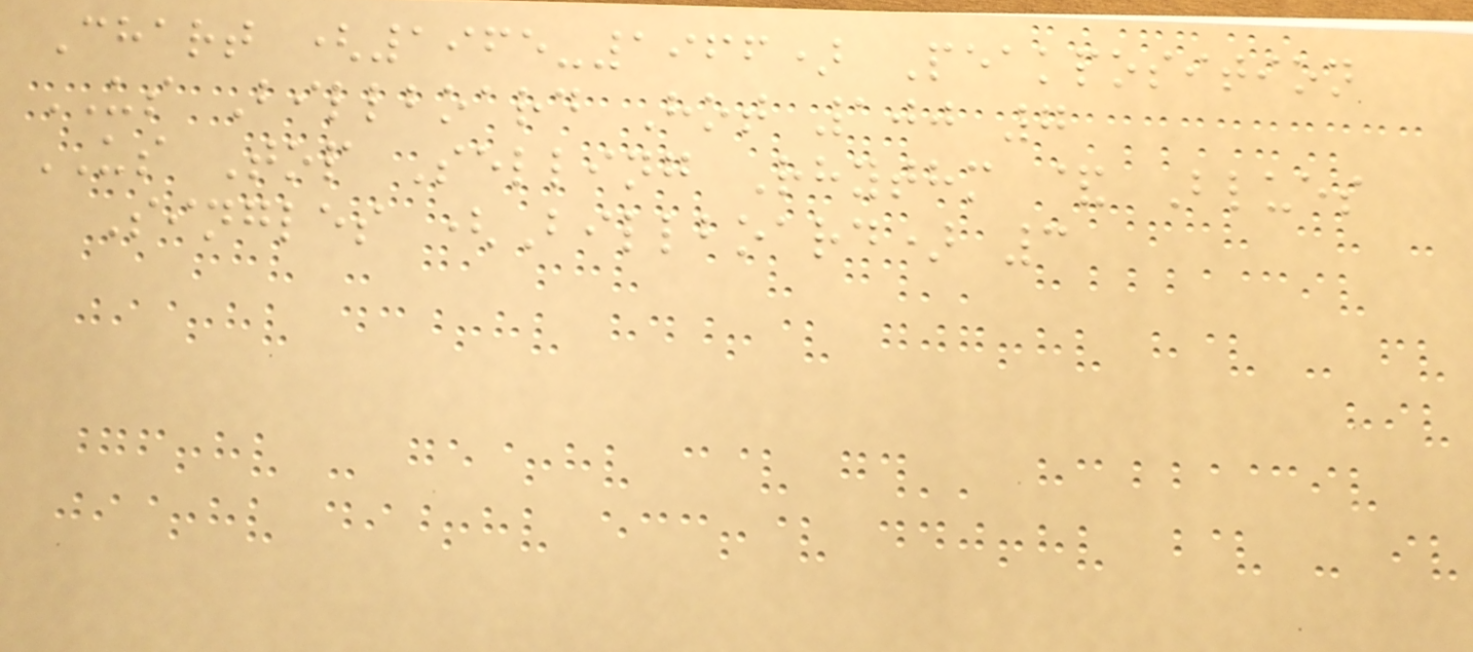Chart (1965-1966) Peakposition
US Billboard Hot 100 7
US Top Selling Rhythm & Blues
Singles (Billboard) 3
